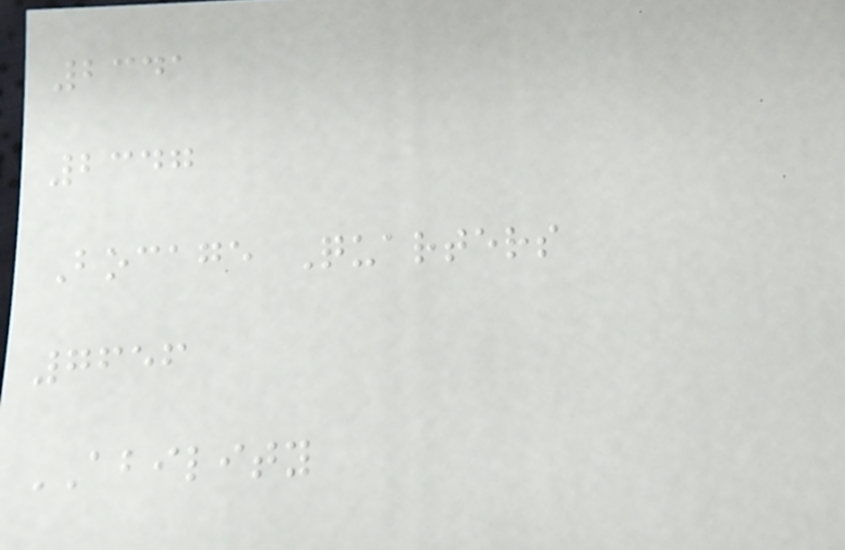2341
2347
Bocage Quarters
7656
ABILITY
